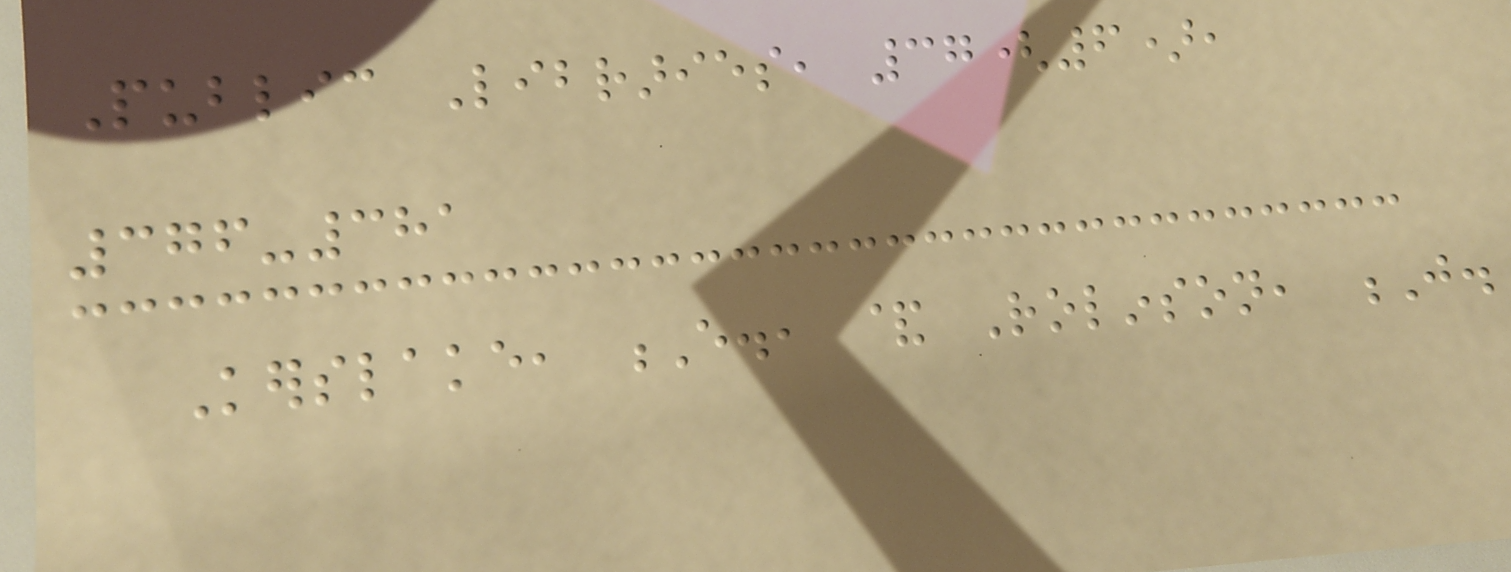Public Libraries, 37(6),
376-381
Kerslake, E., & Rolinson, J.
